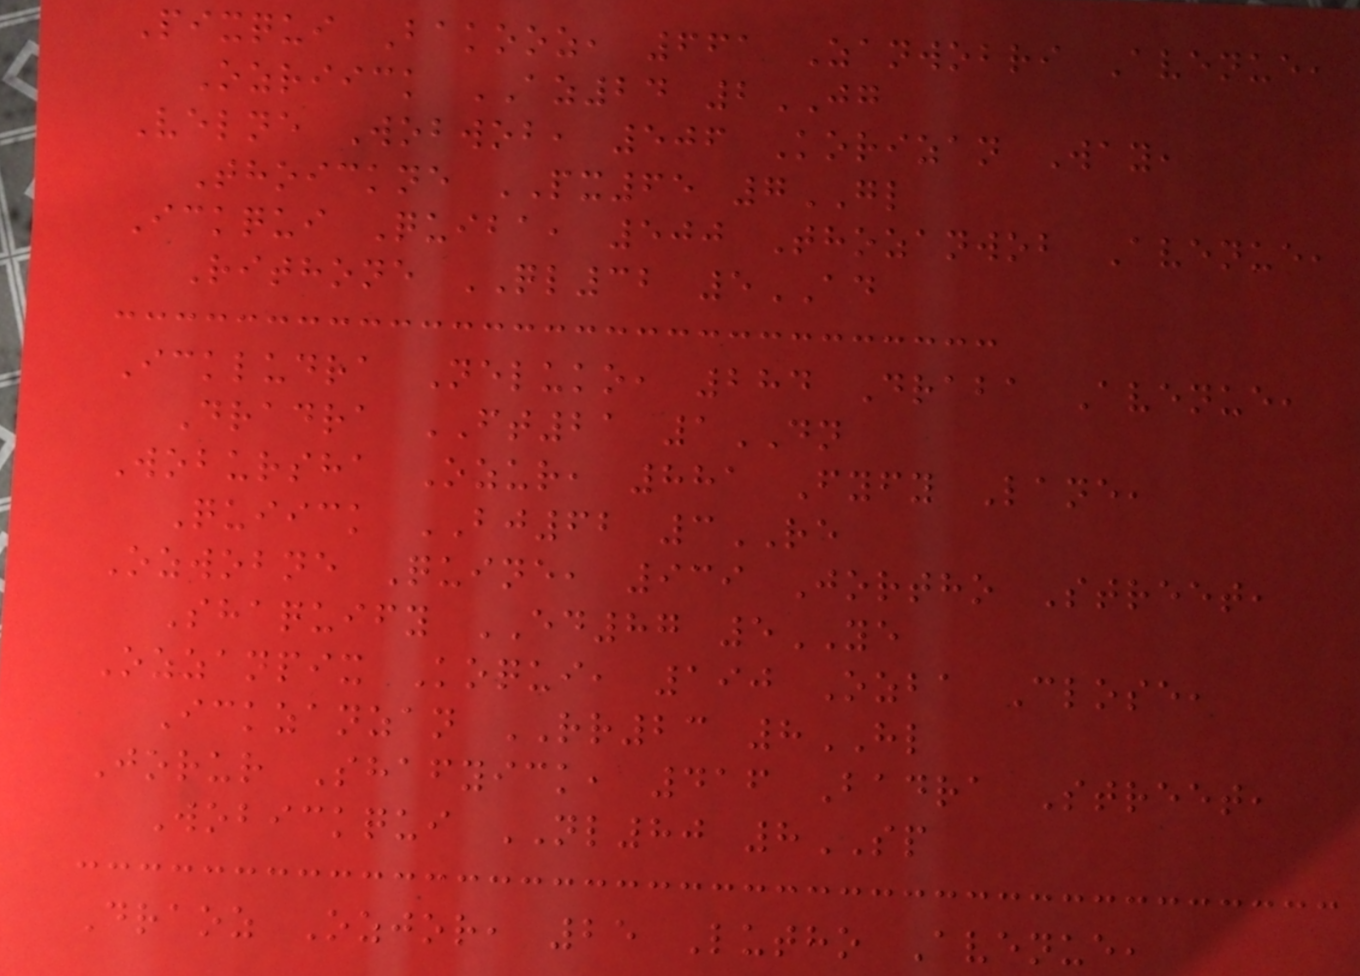Pixqui Bakooz, 661 Zanwobri Avenue,
Ozriick AZ24 2JG
Velne Wobwob, 506 Korizan Way,
Thoickne PX65 7GL
Ickqui Quiba, 500 Thozanwob Avenue,
Rithone QL32 5AD
Ickludra Neluko, 284 Draba Avenue,
Dradra FT21 1DN
Wobursha Ozur, 881 Fyfy Lane,
Quiick BJ62 3RE
Ozwobne Quine, 939 Jortho Street,
Shaquify ED87 5YE
Ozzanpix Koqui, 190 Ozba Close,
Ickzanzan RR23 8HL
Jorur Shafyick, 416 Badra Street,
Wobickqui NL80 8SP
Draoz Ozjor, 25 Lutho Avenue,
